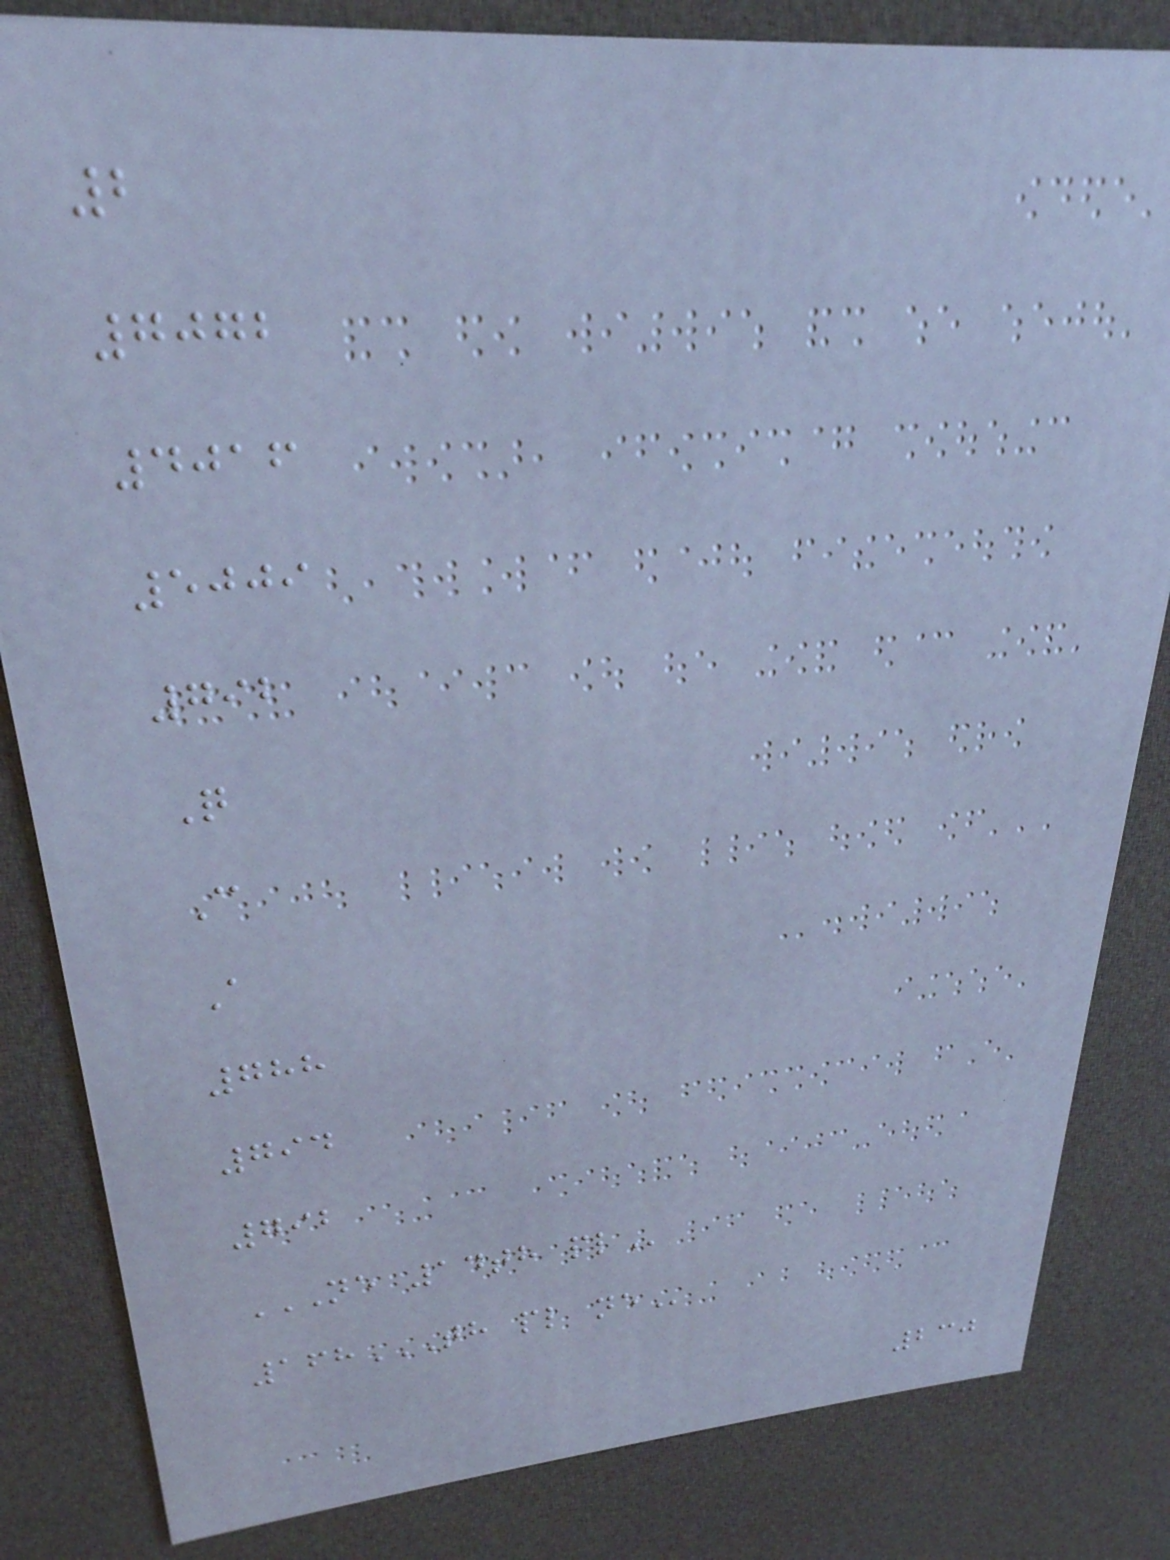2
7072
4016
5009
792
Q
C
A
788
794
792
NE 14TH PL
168TH PL NE
230
